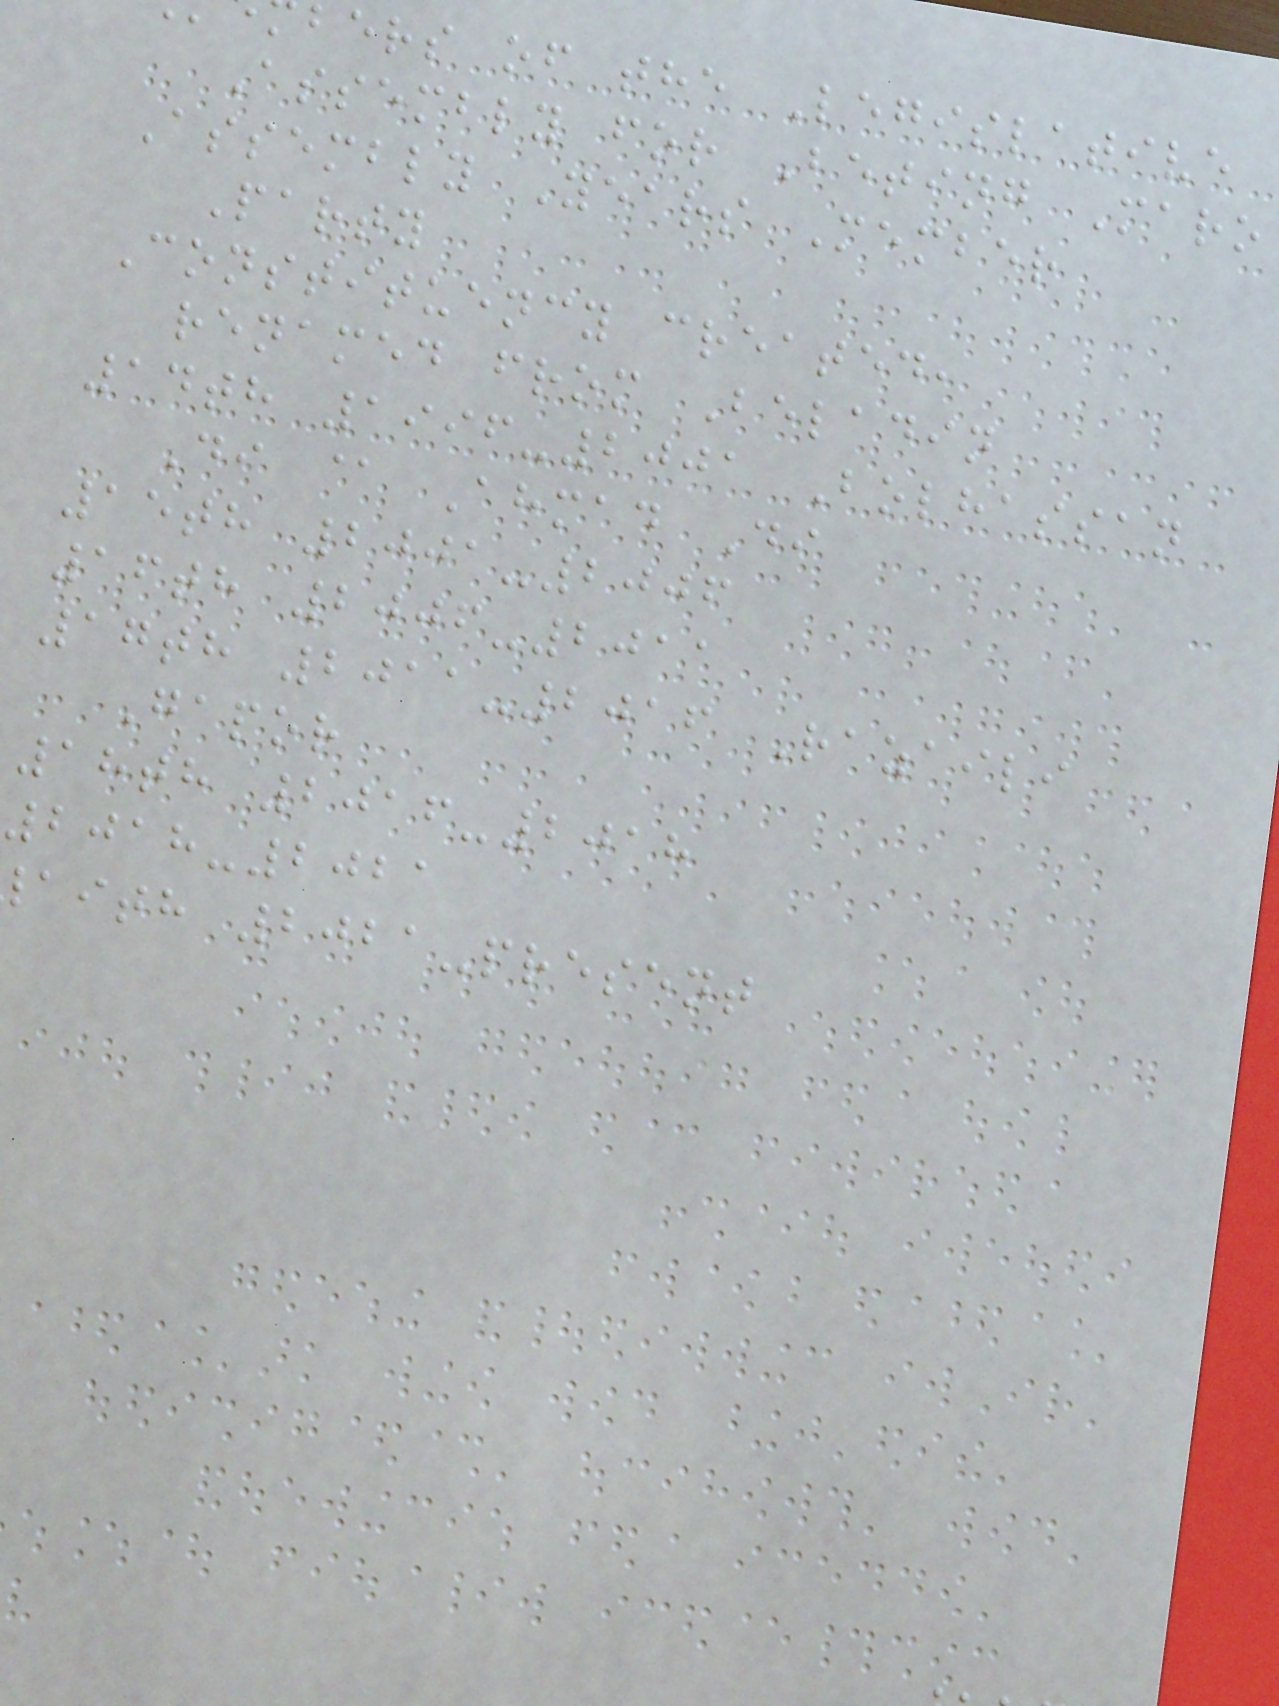bers of the Legislative
Assembly for Beting Maro
Assembly Years Member
Party
Constituency created,
renamed from Beladin
14th 1996-2001 Bolhassan
Di @ Ahmad Di
15th 2001-2006
16th 2006-2011
17th 2011-2016 Razaili
Gapor
18th 2016-2018
2018-2021
aith 2021-present
